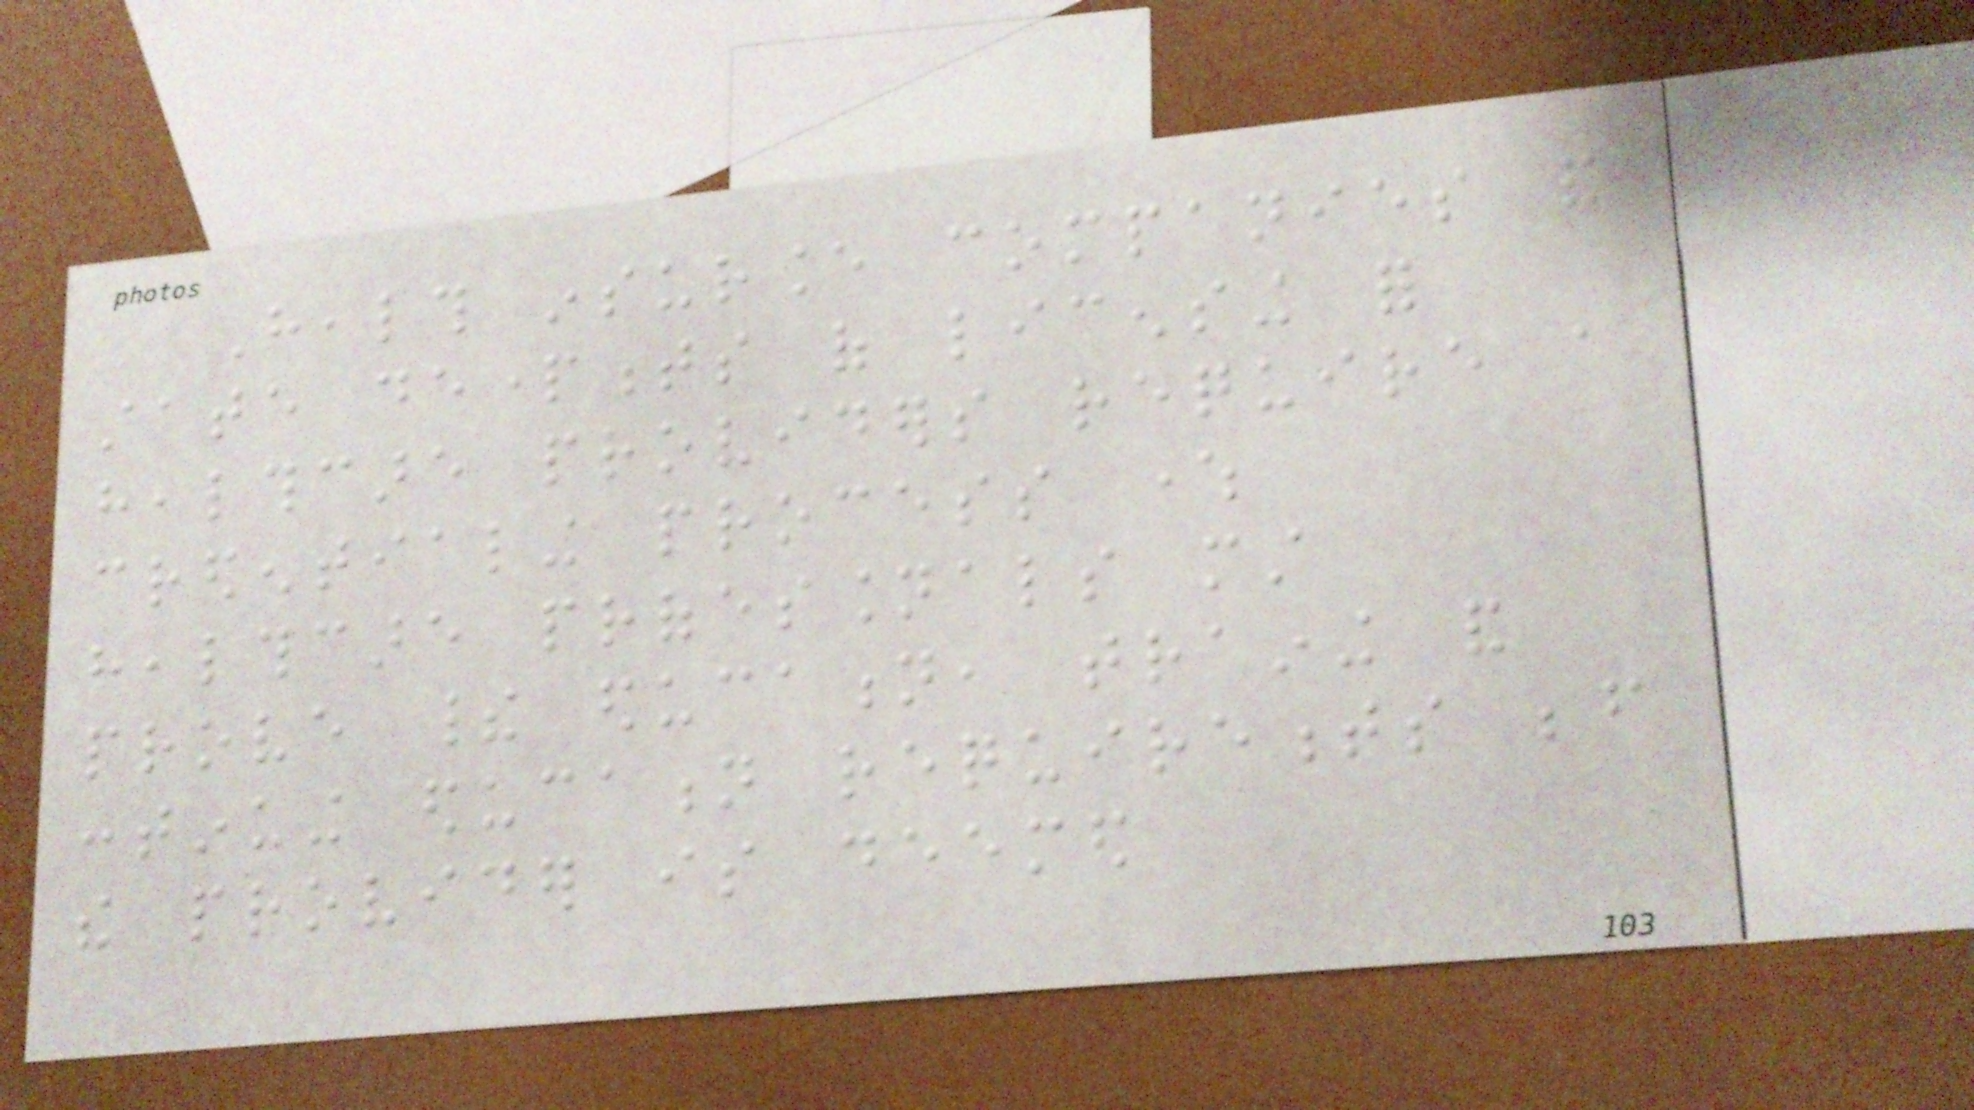Health insurance companies and
state departments of licensing for
healthcare providers require a
credentialing process where
healthcare professionals must
prove their education, training and
continuing education requirements before
the provider is deemed
